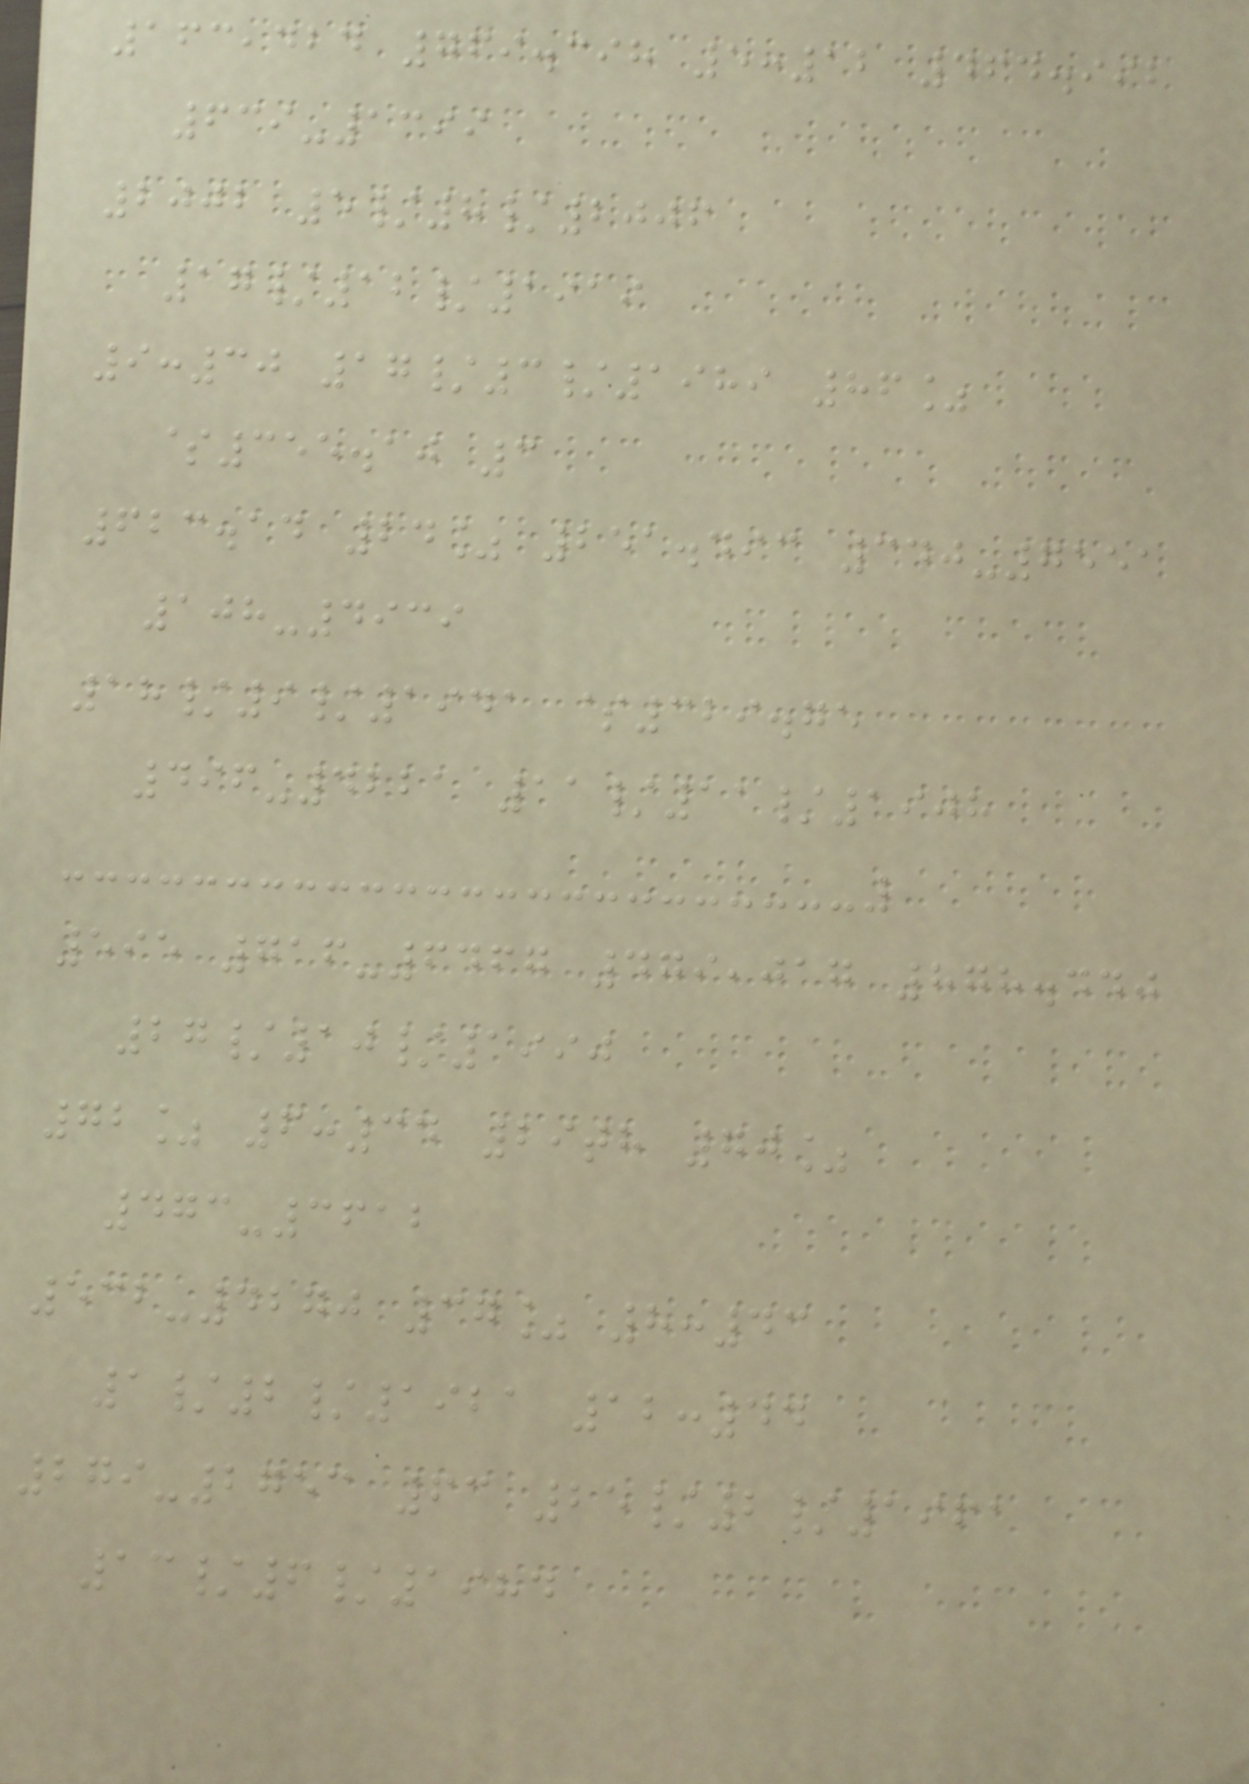163,424 769.398 5:12 464.992
639-1399
2002 5/8/2006
17/12/1919
9:30 17/3/1989 86%
$355.10 3
623.14 24% 251.493 340-7551
108-4939
18/9/1941 $329.75
496-4221 11/11/1908
595 716-6467 479,017 878.440
27/10/1990
72% 6:34 29th 70%
473-3612
532-4270 37% 8:43
1/2/1921 12:44
279-2753 63 25/2/1961
13/6/1984
